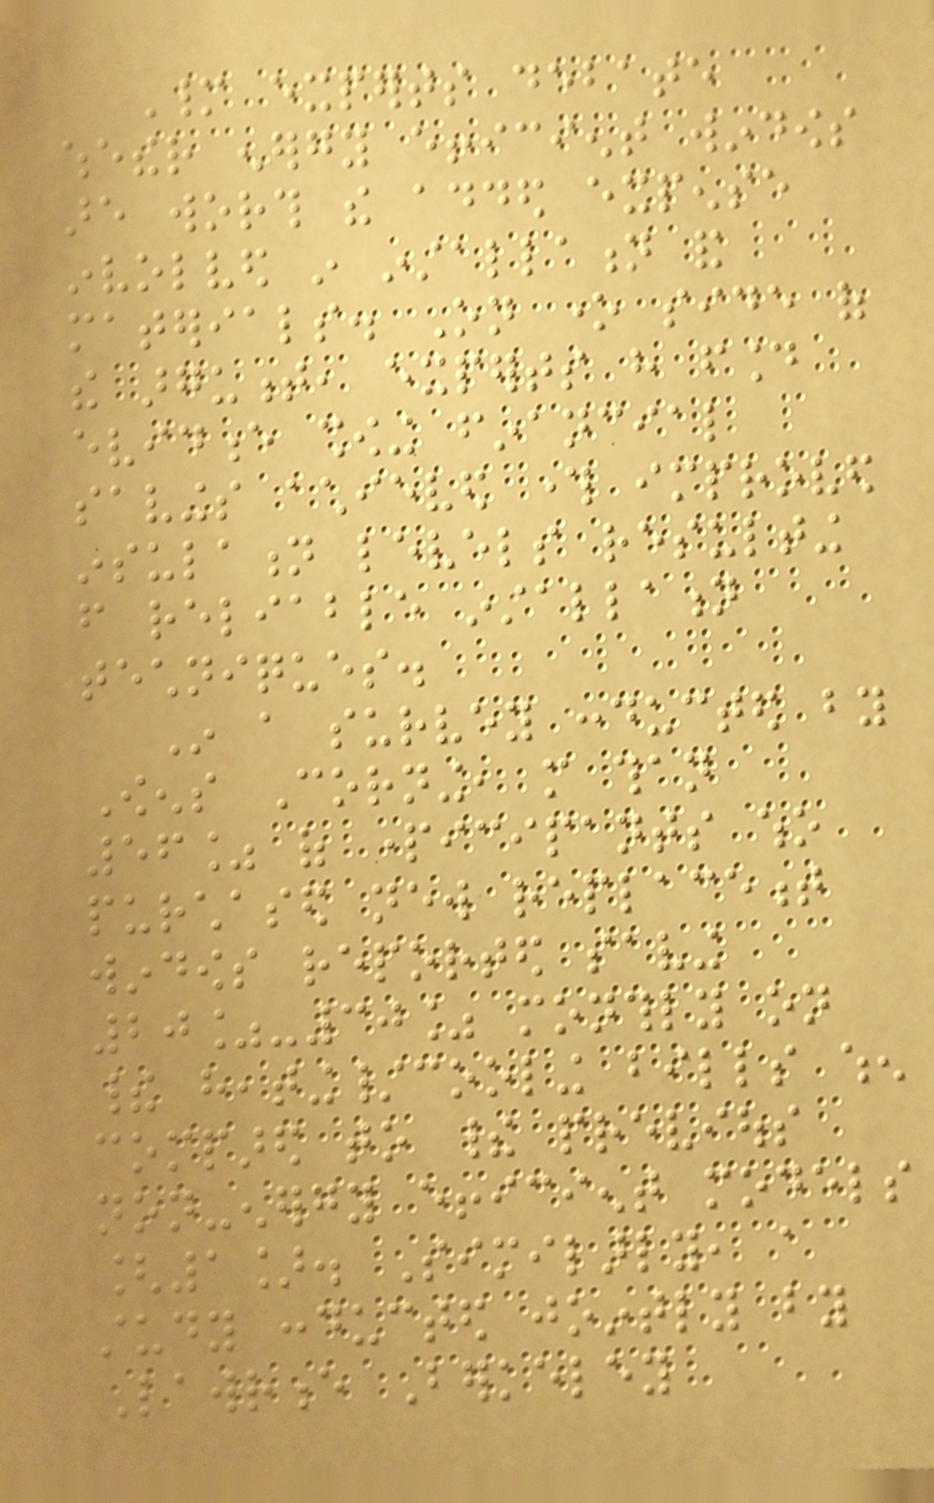Many experts debate
whether energy efficient windows
are worth the added expense
involved in installation and
materials. On one side of
the argument, experts have found
evidence showing financial
savings achieved through improved
insulation levels resulting
from reliable installation
techniques.
In a survey conducted by
Owens Corning, more than
56% of participants who
purchased new replacement
windows reported saving
20%-30% monthly on
their heating/cooling bills when
compared to their previous
non-energy efficient models
[1]. Similarly, a
study conducted jointly by
Lawrence Berkeley
